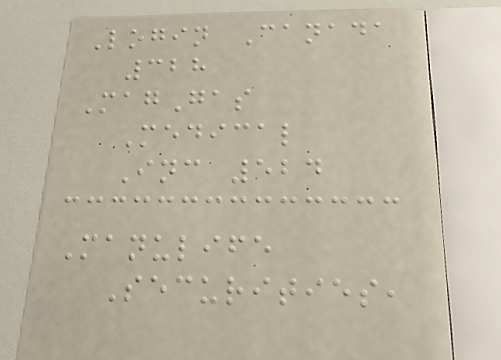Login Canada
328
MagGas
Medical
Inc 524
Manulife
Securities,
